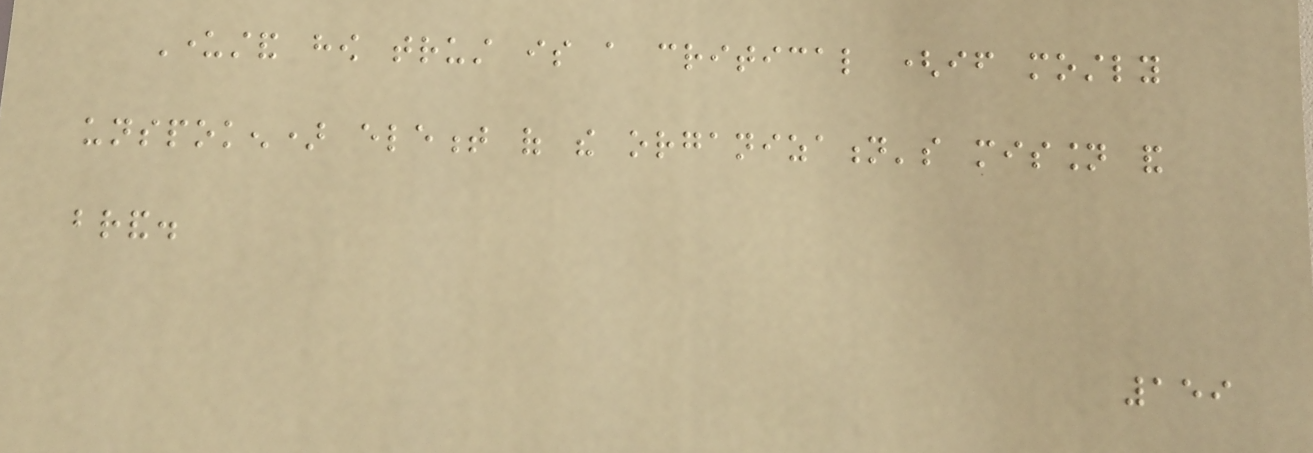Understand how trust is a critical (if mostly
unspoken) element of the organization's mission and
brand.
159
